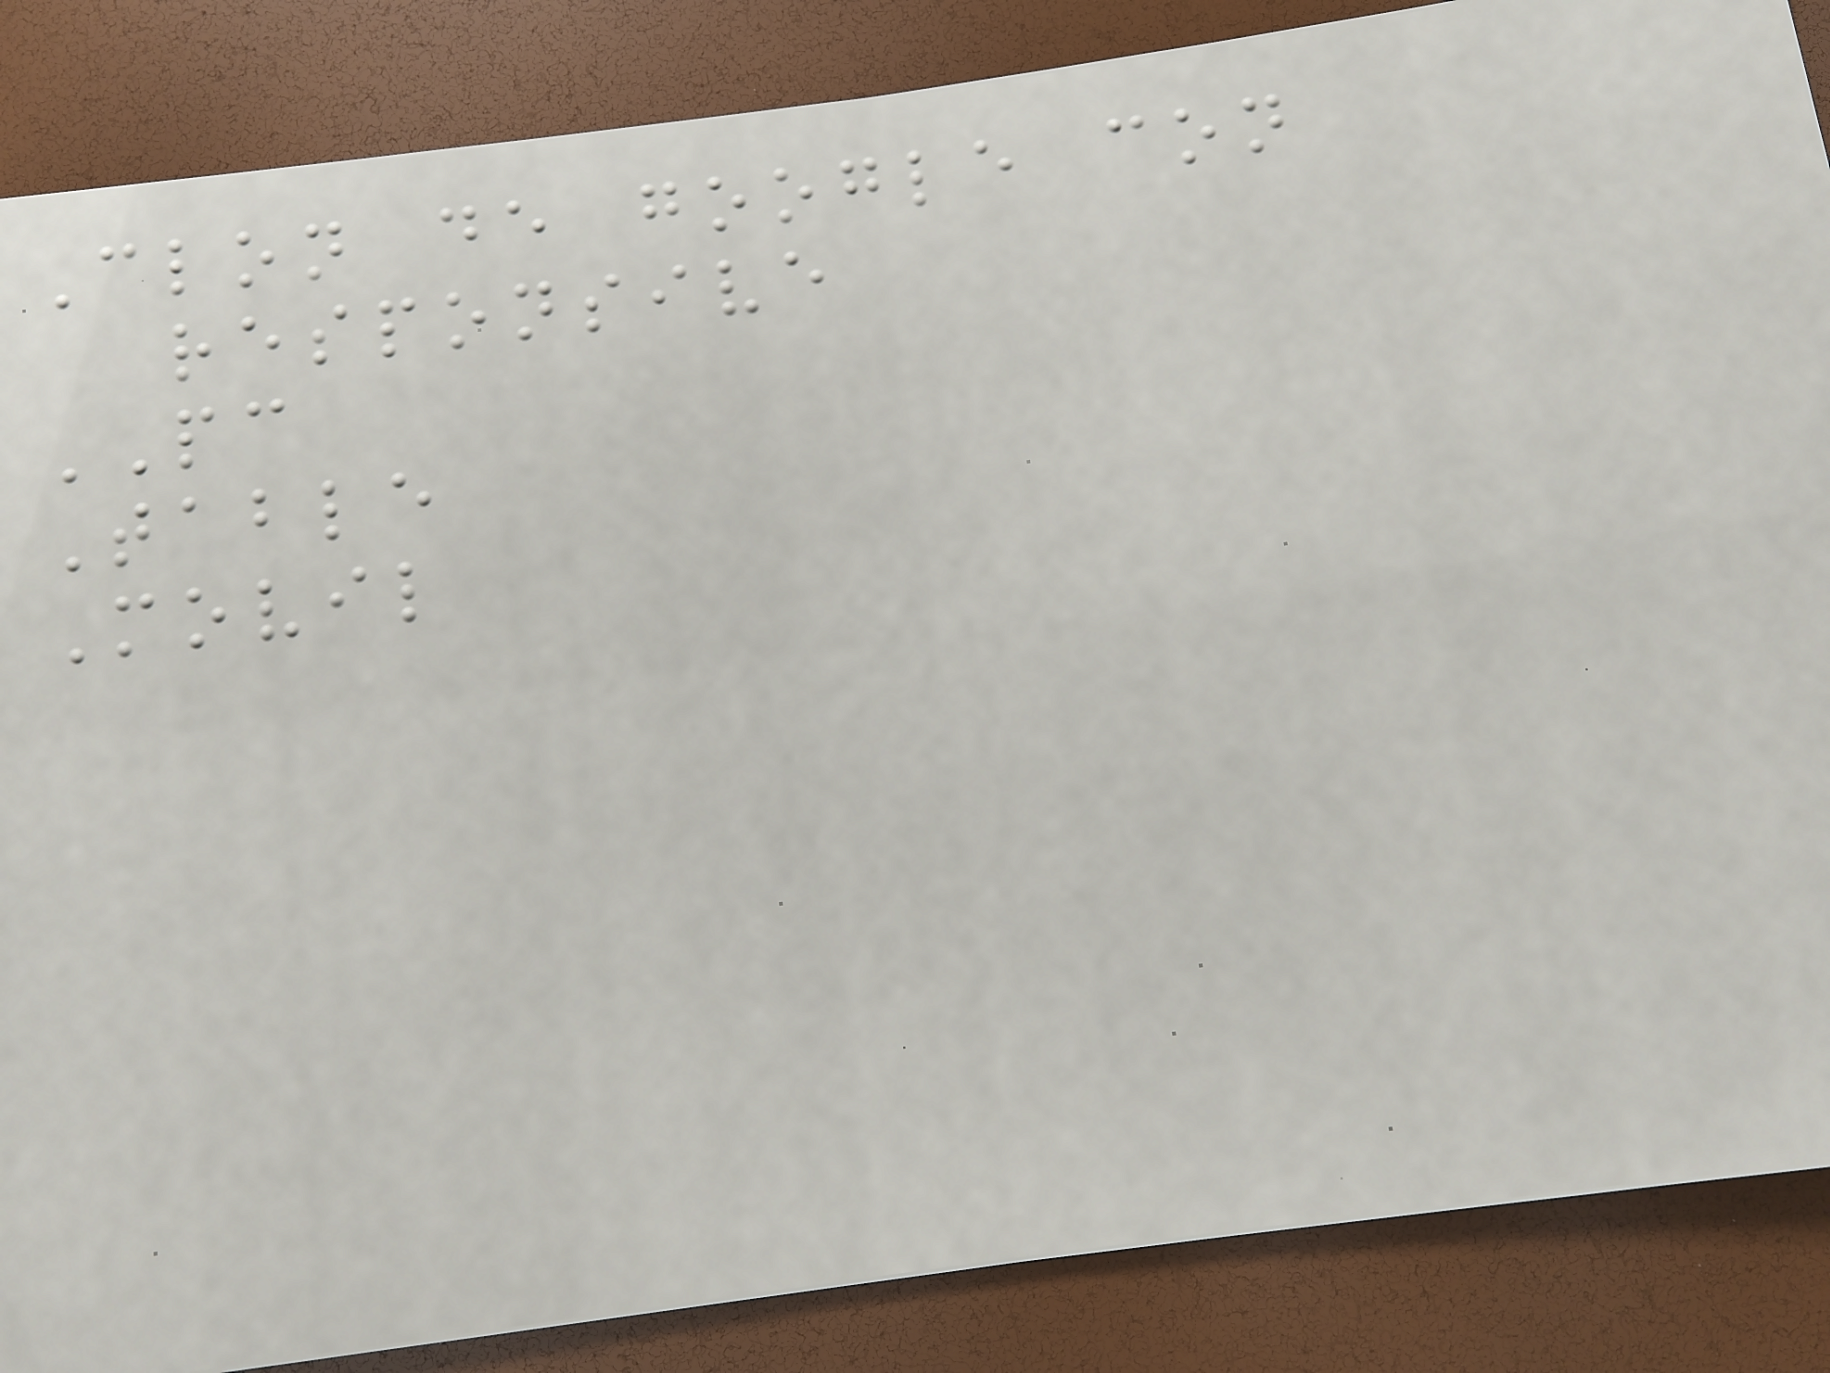Clon de google con
responsive
PC
Table
Movil
